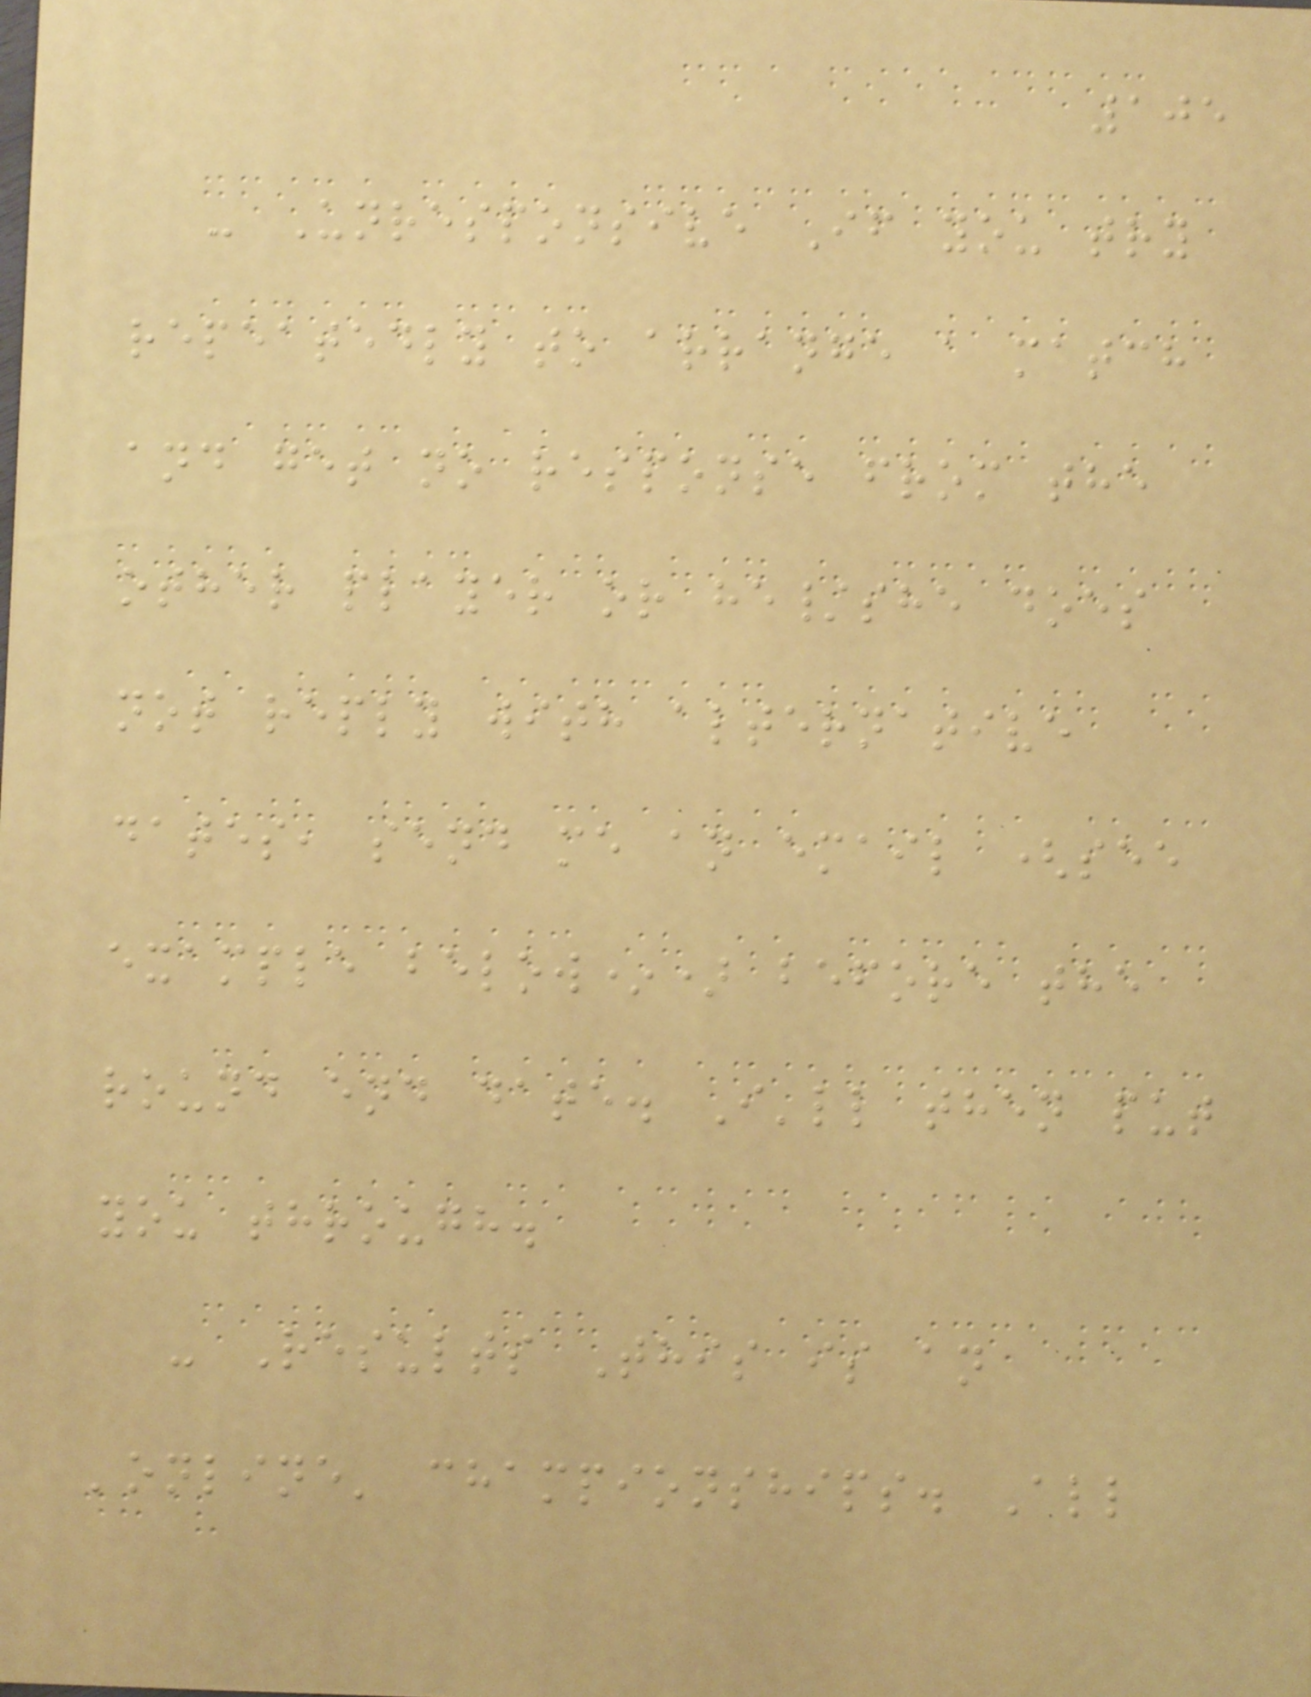105
- Unresponsive If you try
repeatedly to arrange a match
and get no response from the
other player or he/she does
not reply with alternative
dates, send me an email (see
example below*) before the
round end date. I'll then put
you through.
- Results This is an
'online' championships. All
